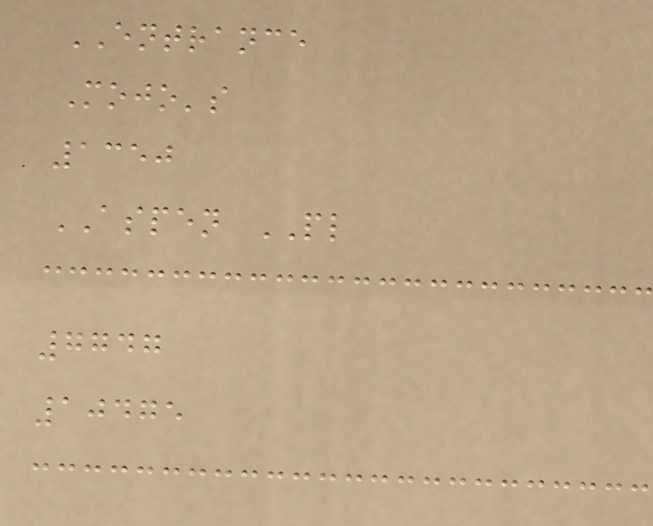ENTRANCE
Mojo's
1350
ASPEN PL
7747
10475
